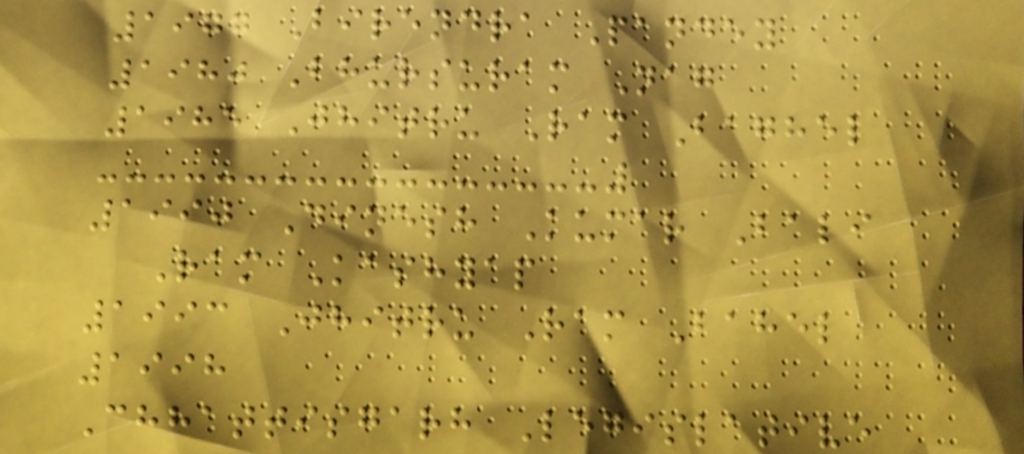1977 Birendra Pandey
1980 Bhursuram Nag
1985 Jhitru Ram Baghel
1990 Dinesh Kumar Bali
Ram Kashyap
1993 Jhitru Ram Bahel
1998
Chhattisgarh Legislative
